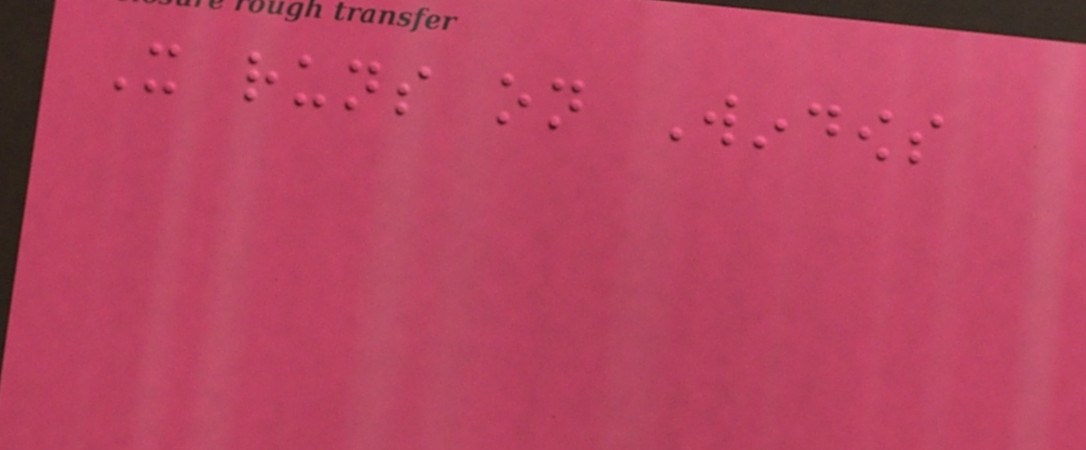It runs on Windows
